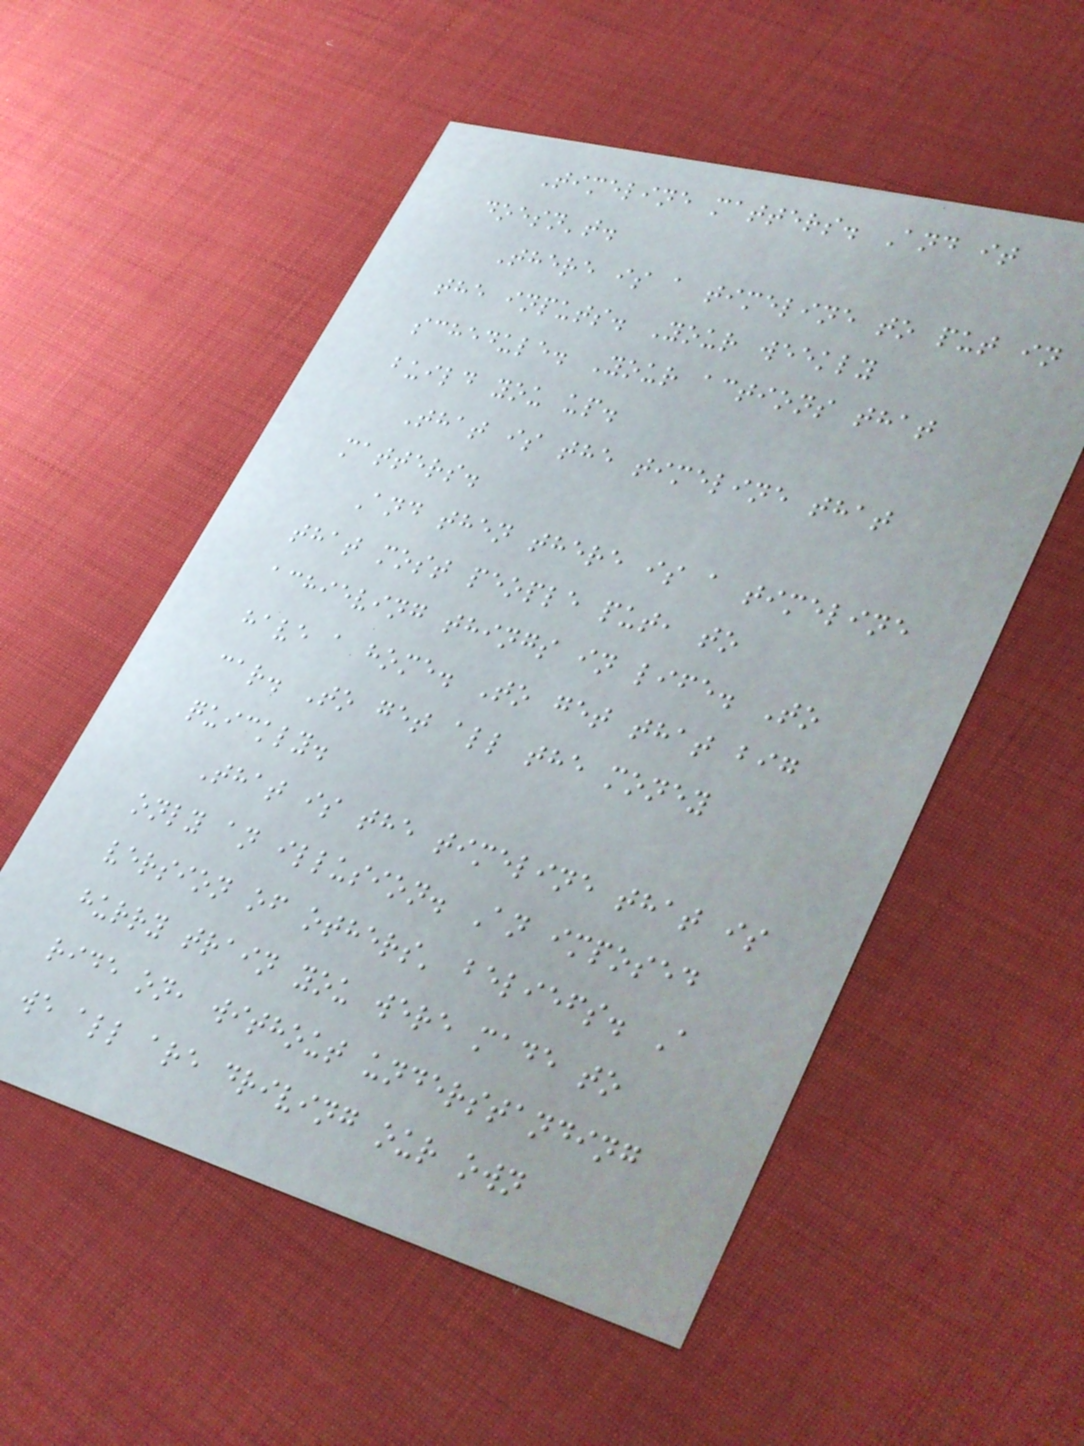Timeline matters. And it
doesn't.
There is a timeline to put in
the inputs. Your weekly
schedule. Your actions that
build you up.
That is the timeline that
matters.
And then there is a timeline
that most people put, to
achieving things in life. To
have a home. To get that big
car. To get all the money
quickly.
That is the timeline that is
only an illusion. An imposed
version of others' beliefs. A
hurry train you were made to
ride on, without understanding
we all are driving our own
